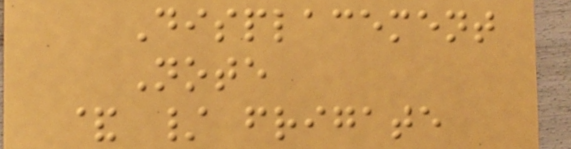Displacement
Note
& / frigate
